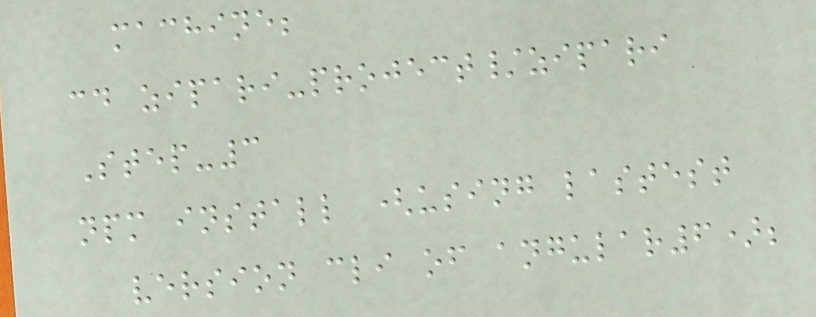machine;
cd zipari-project/zipari
Step-3
npm install (using lastest
version cli of angular6);
